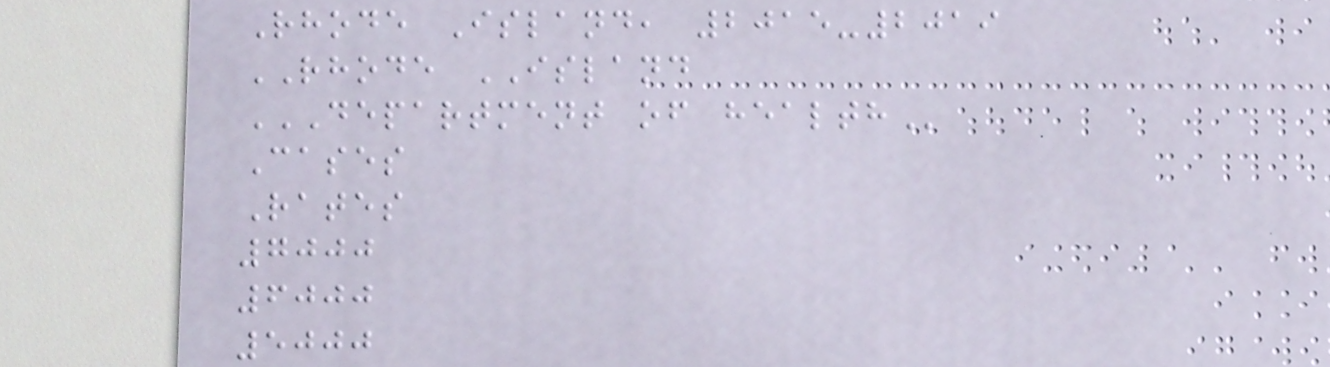Rhode Island, 2015-2019
RHODE ISLAND
DEPARTMENT OF HEALTH
Cases
Rates
7000
6000
5000
